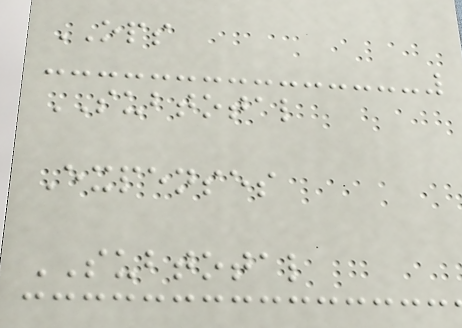OPS
SUBTOTAL
Expenses
SUBTOTAL
